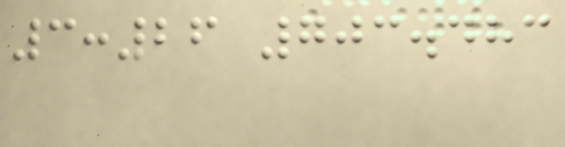3:26 703.483
